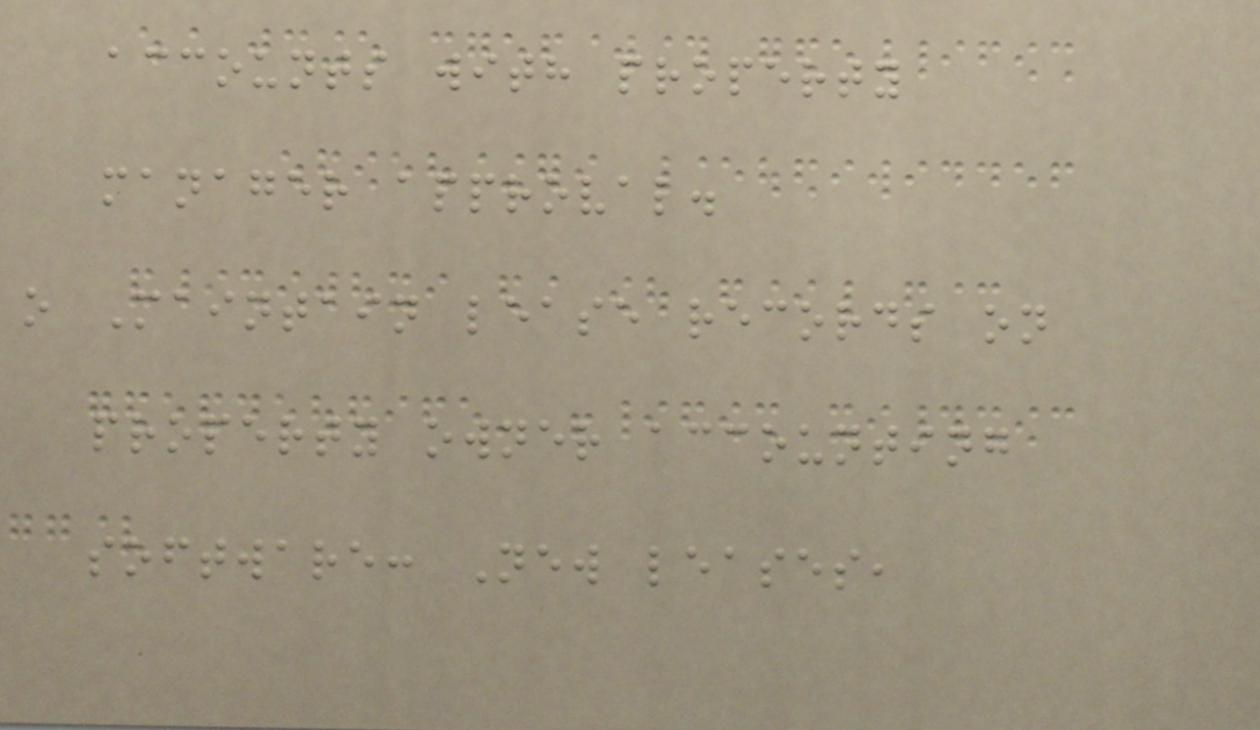accounts with property
manager approval.
o Maintain lease records on
property owner accounting
software: New leases,
